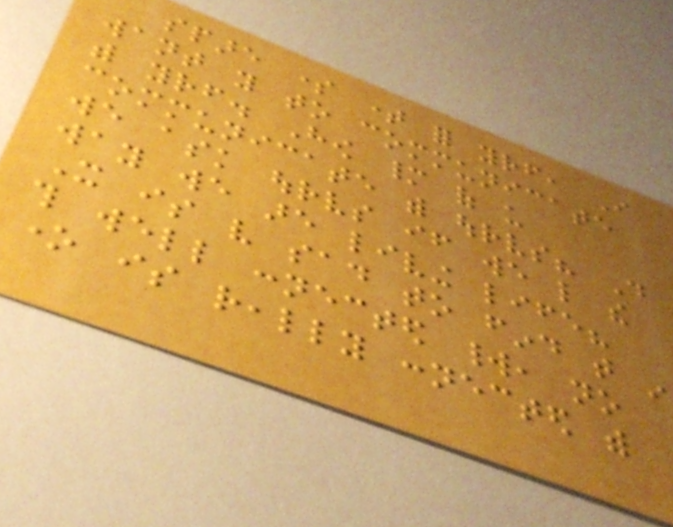spare some time for yourself, I
want you to communicate
with yourself. How many of us
communicate with ourselves? Do
we ask ourselves if we like the
way we are living life?
It is very sad to find that in
this well connected world, no
one is really connected with
